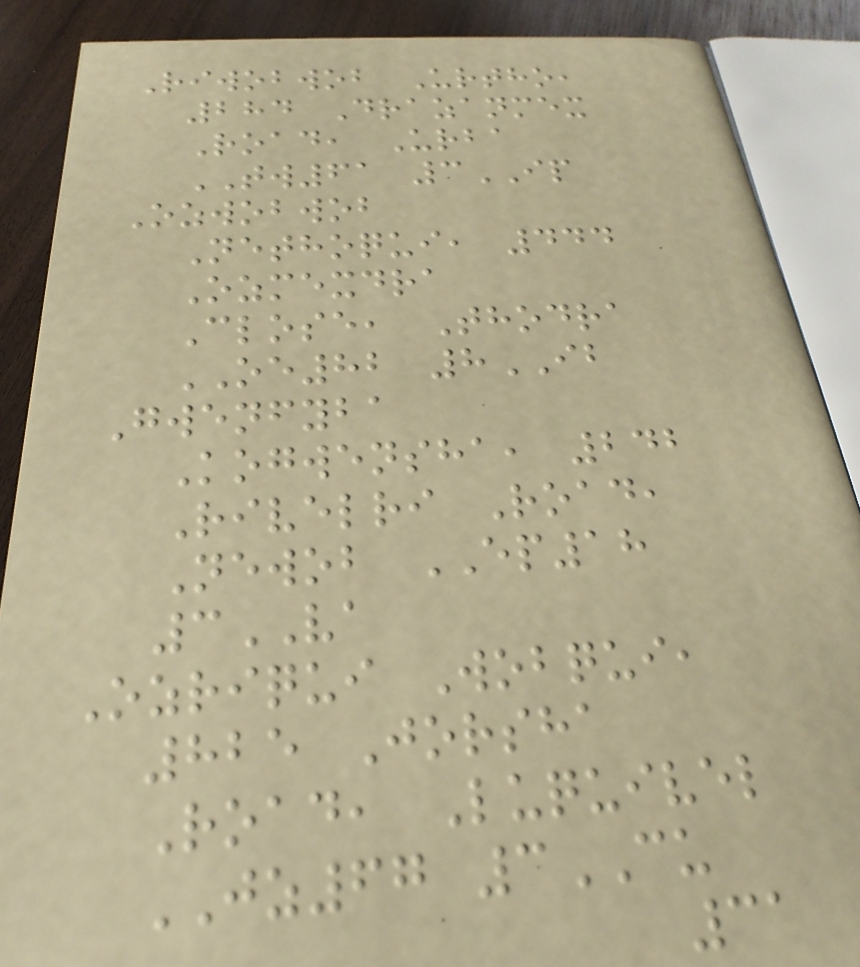Riwobwob Urtho,
284 Drazanmex
Road, Urba
TW61 3IP
Ozwobwob
Nethoqui, 444
Ozmexdra
Close, Thodra
OE82 8IB
Gwenfyba
Kogwensha, 242
Rivelri Road,
Newob EP18
3VA
Ozriqui Wobqui,
825 Jorsha
Road, Luquivel
JZ67 3CU
31
